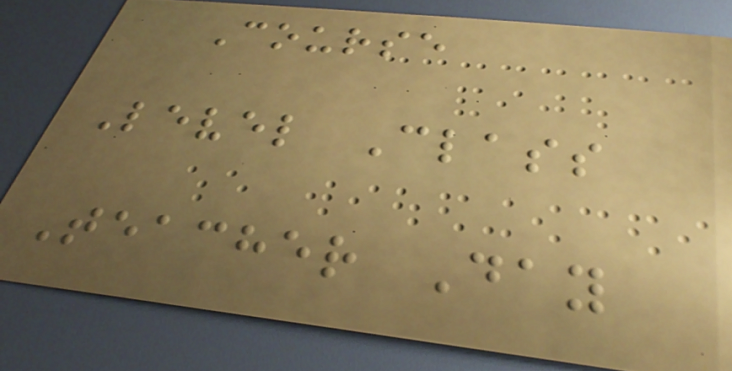Course
Level Class
Teacher Day
